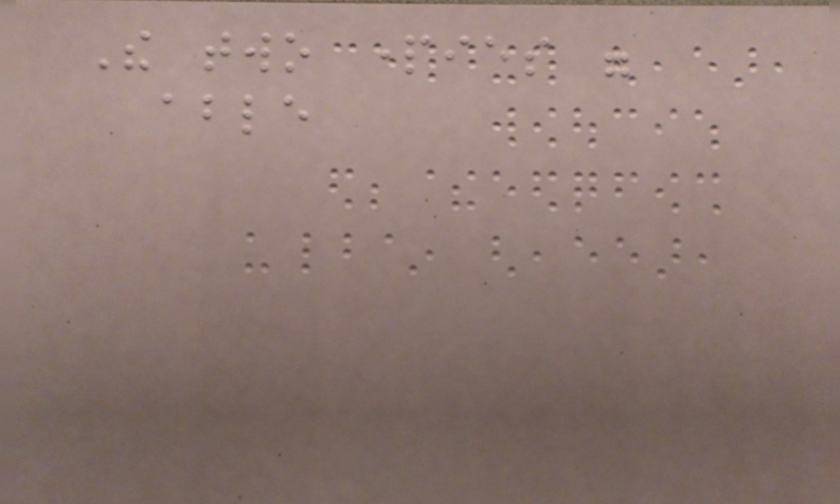The two parties were
able
